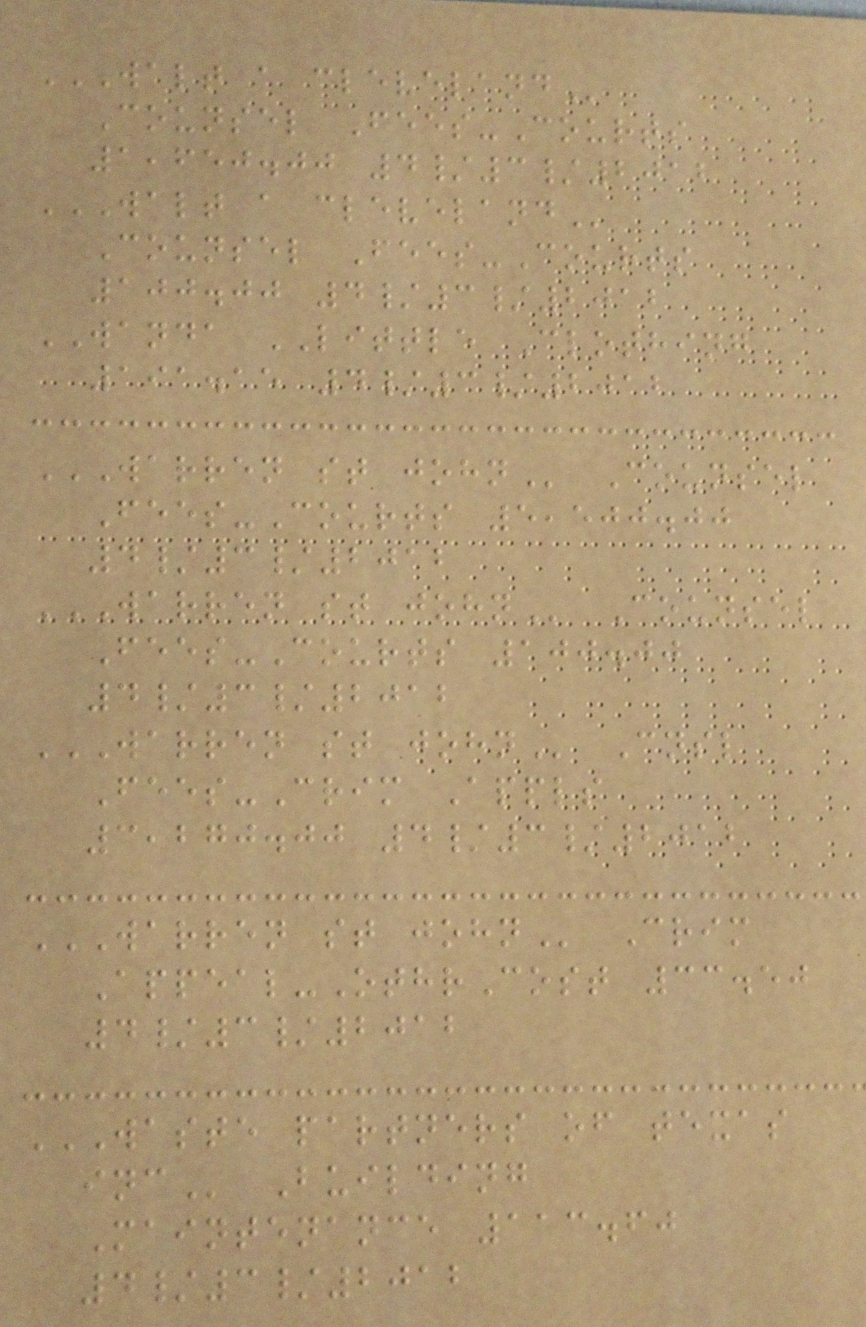WALT A CLEVELAND
Counsel Fees-Courts
1,650.00 4/3/2012
WALT A CLEVELAND
Counsel Fees-Courts
100.00 4/3/2012
WANDA LITTLE Clothing
191.15 4/3/2012
WARREN ST JOHN Counsel
Fees-Courts 5,500.00
4/3/2012
WARREN ST JOHN Counsel
Fees-Courts 100.00
4/3/2012
WARREN ST JOHN Cnsl
Fees-Crim Appls
3,270.00 4/3/2012
WARREN ST JOHN Crim
Appeal-OthrCost 33.50
4/3/2012
WASTE PARTNERS OF TEXAS
INC Building
Maintenance 113.60
4/3/2012
